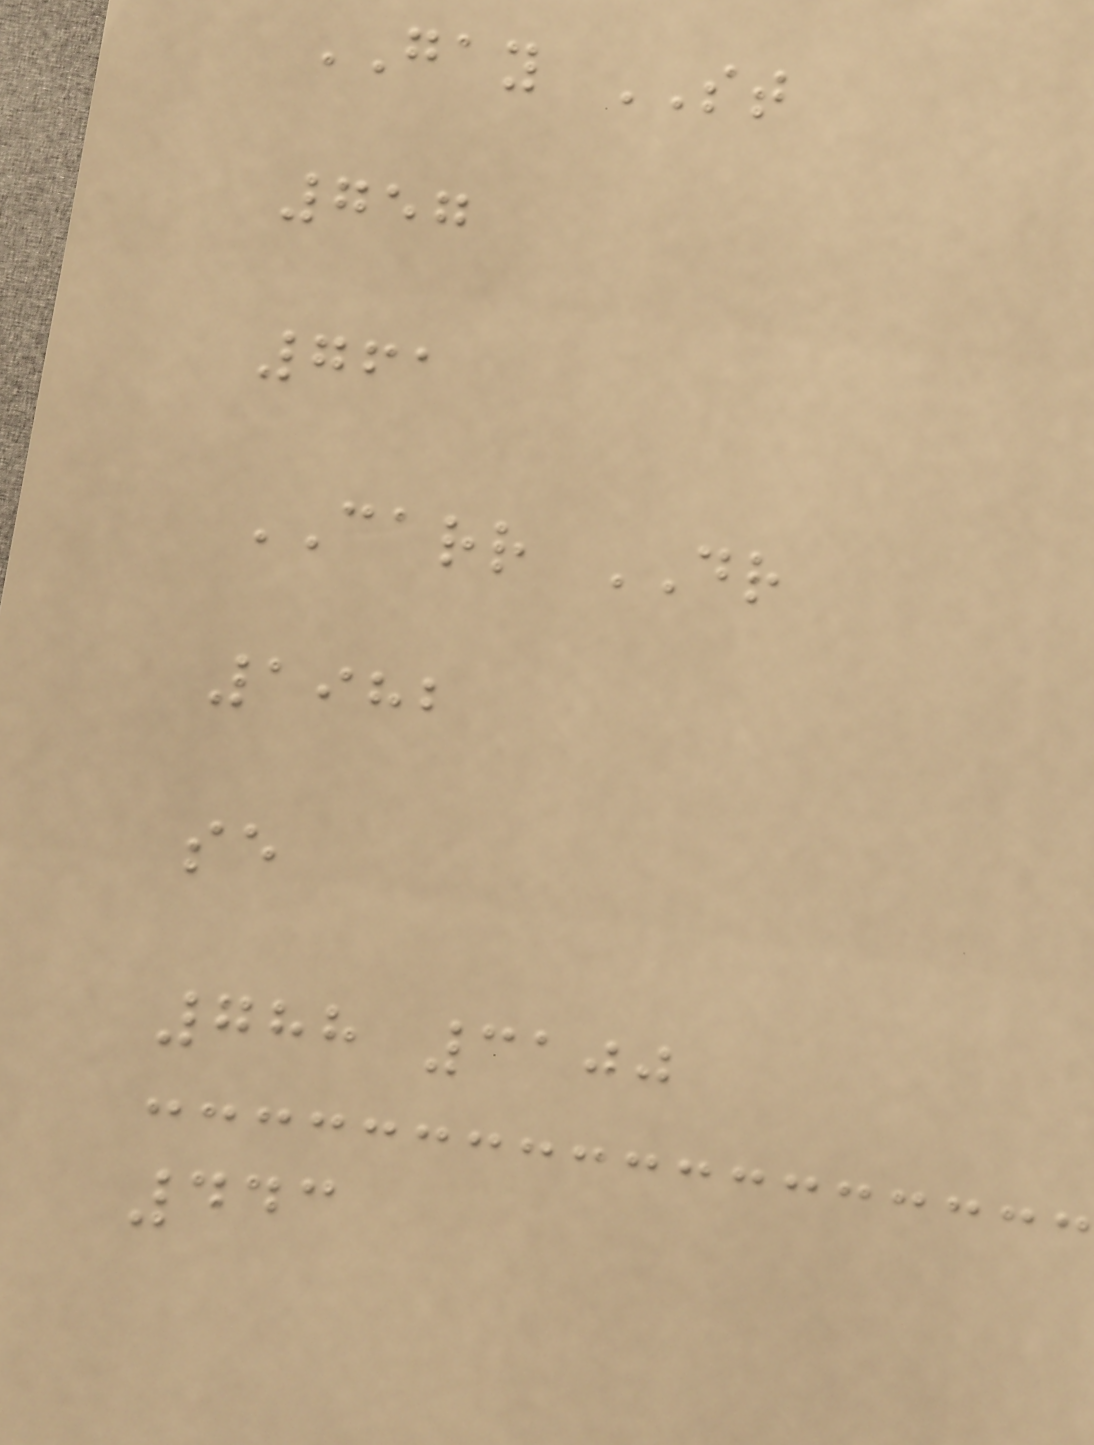GAY ST
757
761
CARR DR
1982
se
788 3100
443
